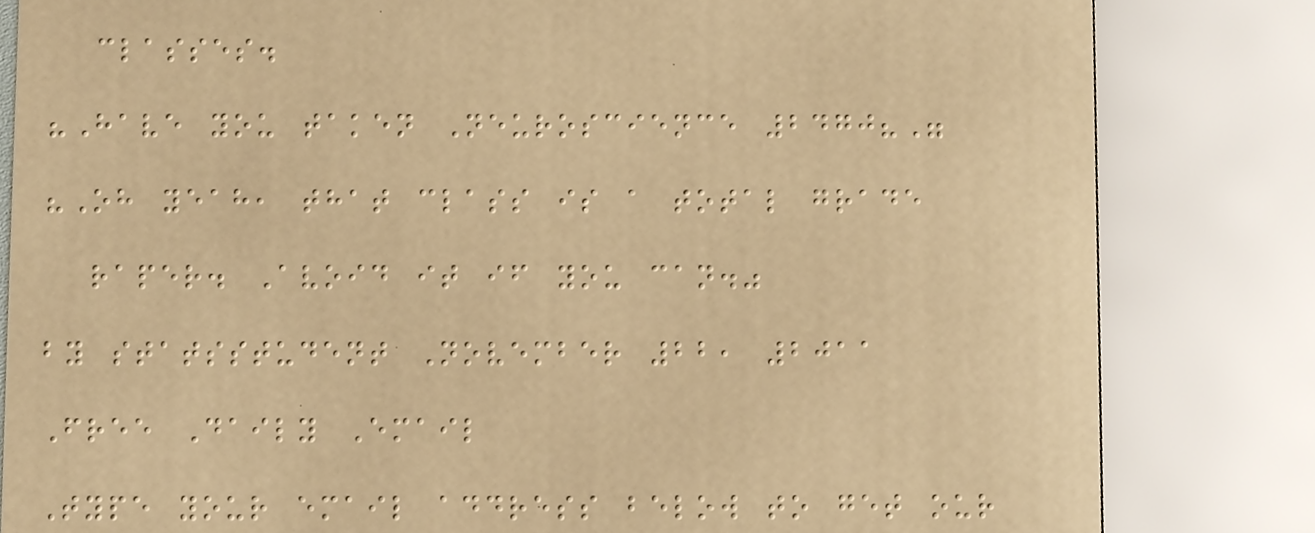classes.
"Have you taken Neuroscience 2470?"
"Oh yeah, that class is a total grade
raper. Avoid it if you can."
by statsstudent November 22, 2011
Free Daily Email
Type your email address below to get our
